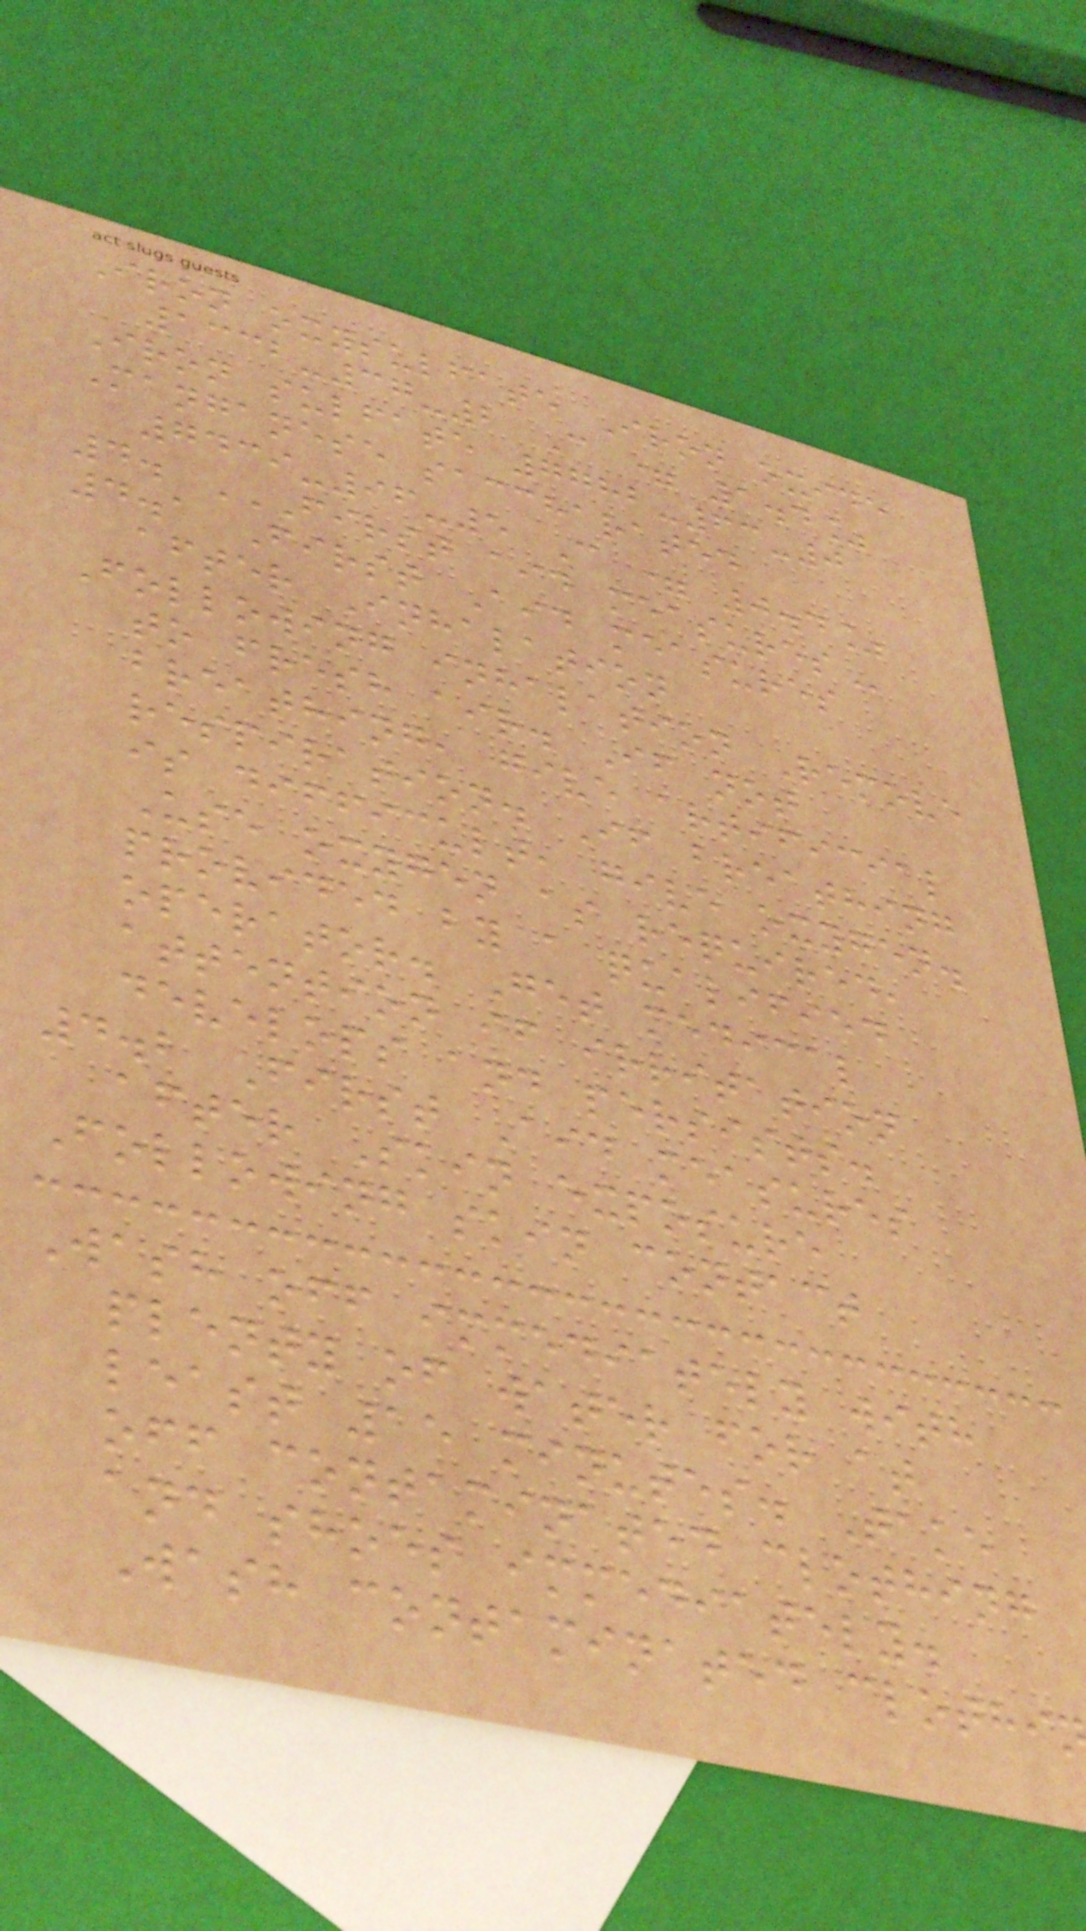Iron oxysulfate Iron oxide
1332-37-2 C = 1.4%
Iron sulfate 7782-63-0
Manganese saccharated
7439-96-5 C = 0.4%
4. FIRST AID MEASURES
4.1 First Aid measures
after Inhalation
Following inhalation Remove
to fresh air. If not
breathing, give artificial
respiration. If breathing
is difficult, give oxygen.
Use oxygen as required,
provided by a qualified
operator. Get medical
attention if irritation
develops and persists.
4.2 First Aid measures
after Skin exposure
Following skin contact
Wash off immediately with
plenty of water for at
least 15 minutes. Take
off contaminated clothing
and shoes immediately.
Wash contaminated clothi
